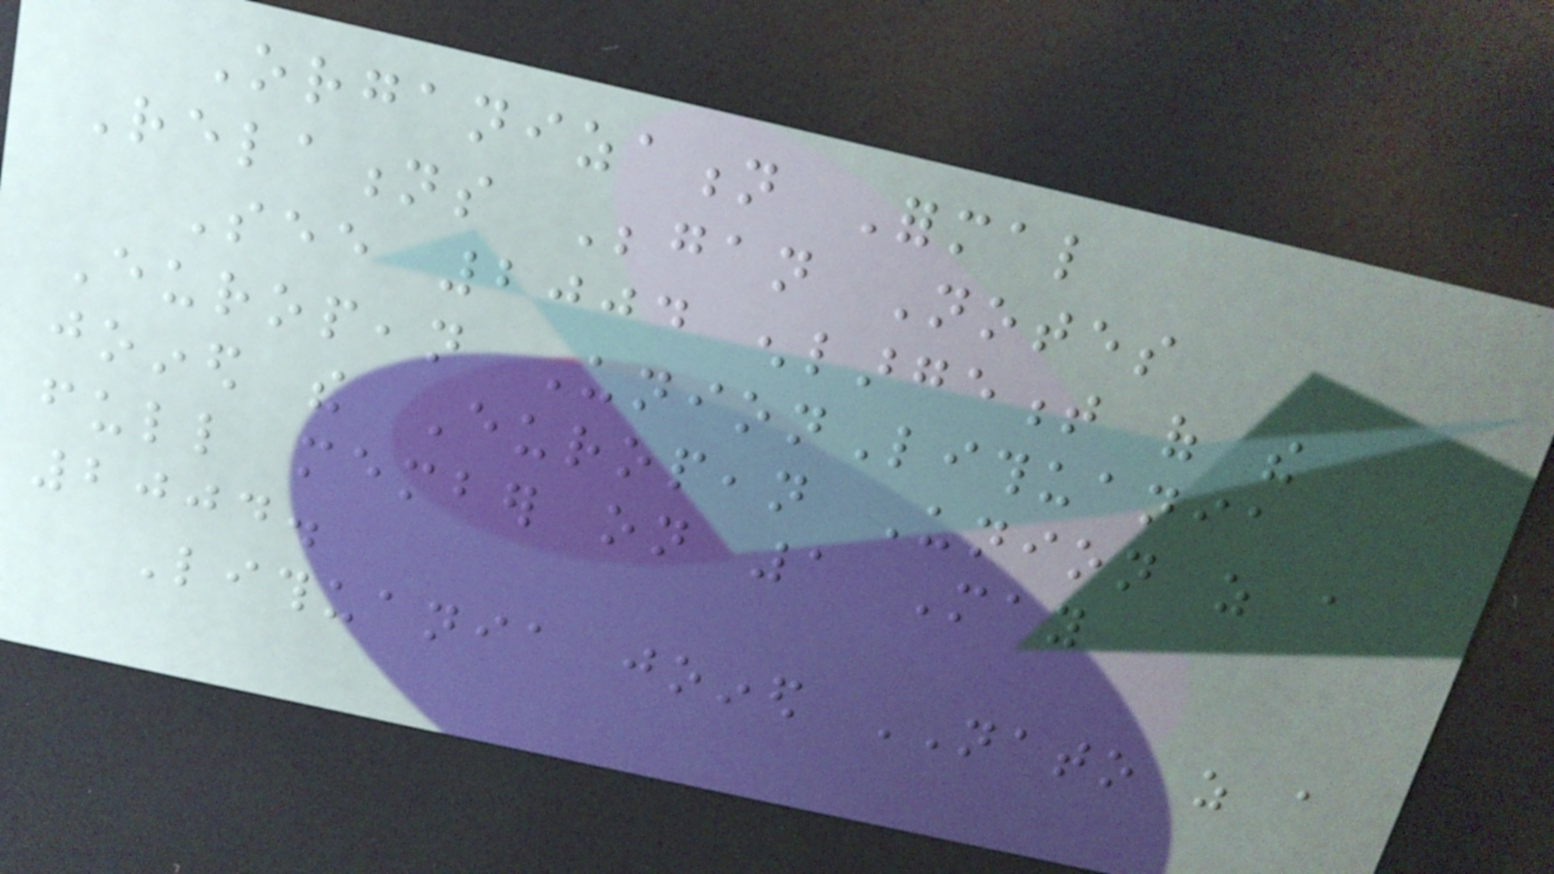Organization Formal
Relations Began Notes
See 2004 enlargement of the
European UnionLithuania
joined the European Union as a
full member on 1 May
2004.
Lithuania joined NATO as a
